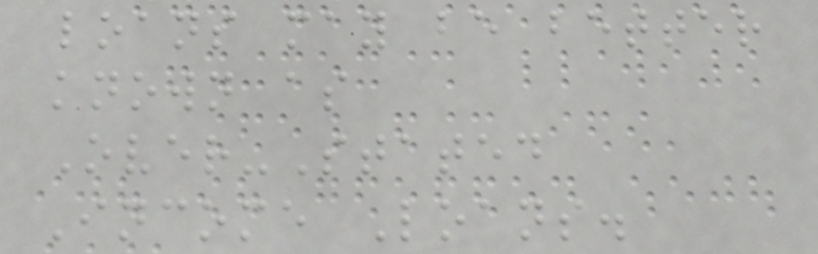loans may be better
known as
Over-Stated
Income Loans.
